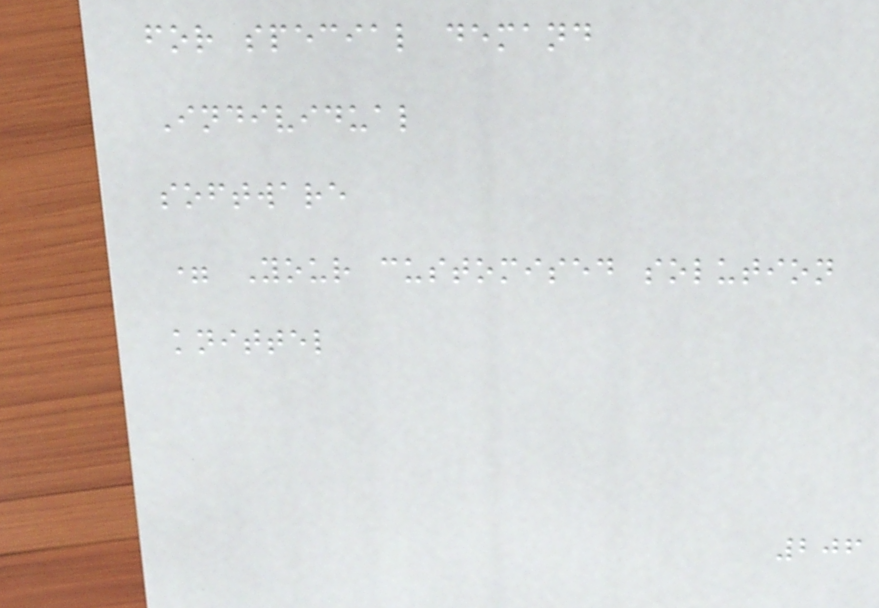for special demand
Individual
software
= Your customised solution
knittel
206
